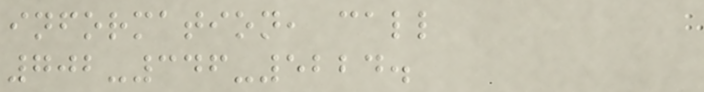information, call
702-346-5224.
